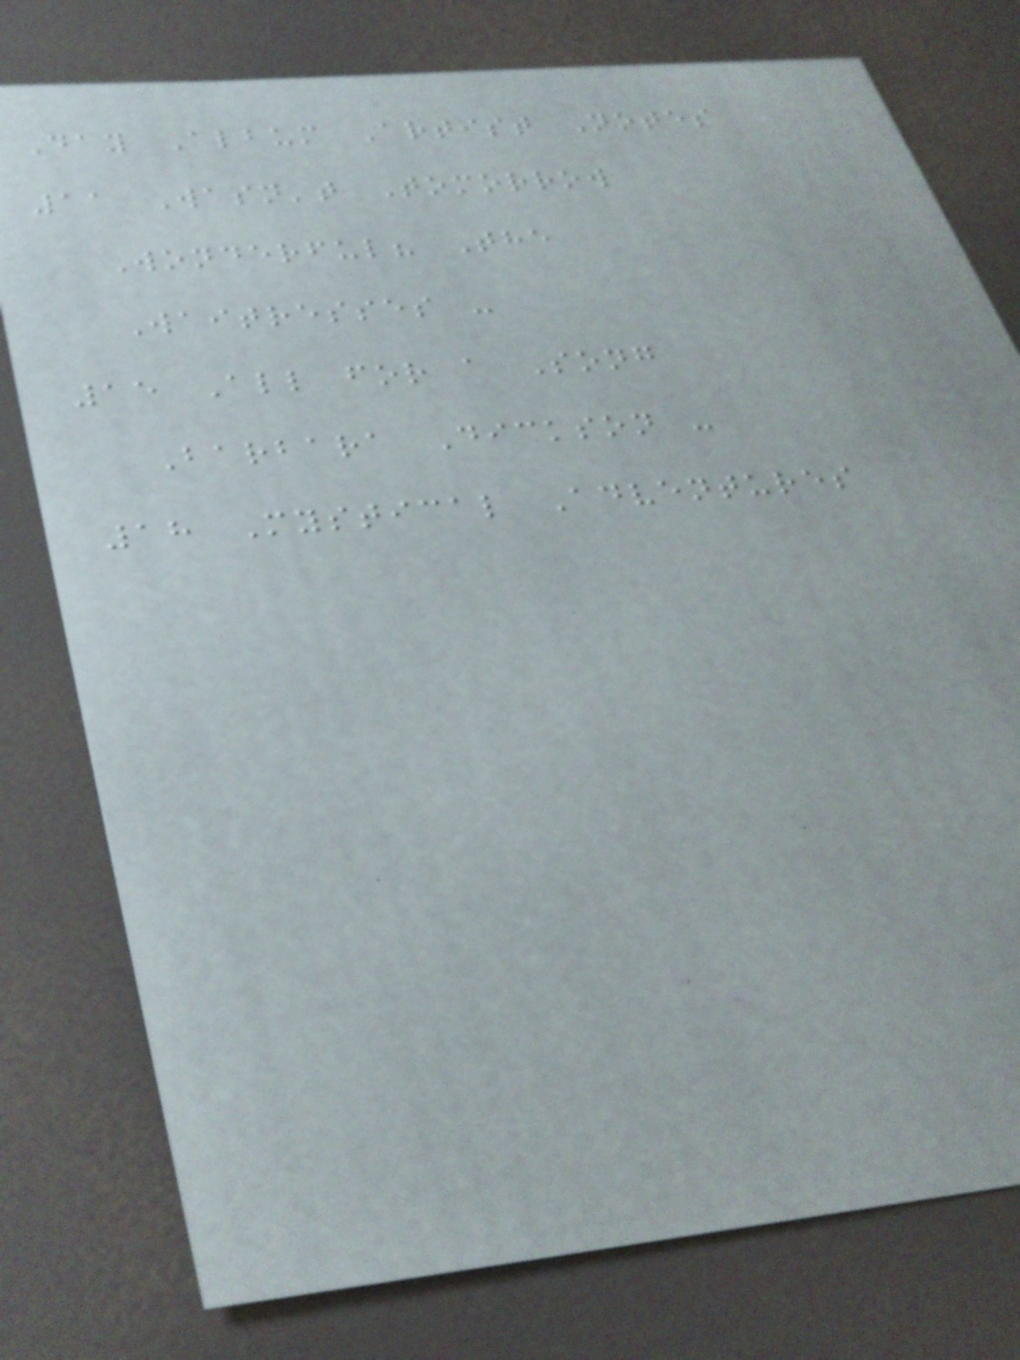Day Album Artist Notes
11 Wasn't Tomorrow
Wonderful? The
Waitresses -
15 All for a Song
Barbara Dickson -
18 Mystical Adventures
